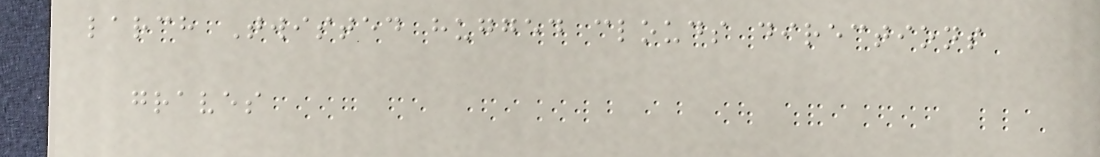larch Twisted hugged clouds directions
graves
